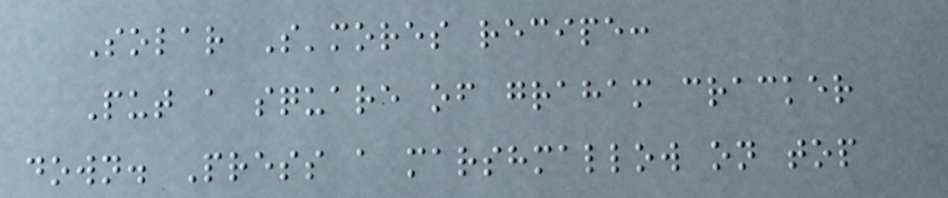Solar S'mores recipe:
Put a square of graham cracker
down. Press a marshmallow on top
